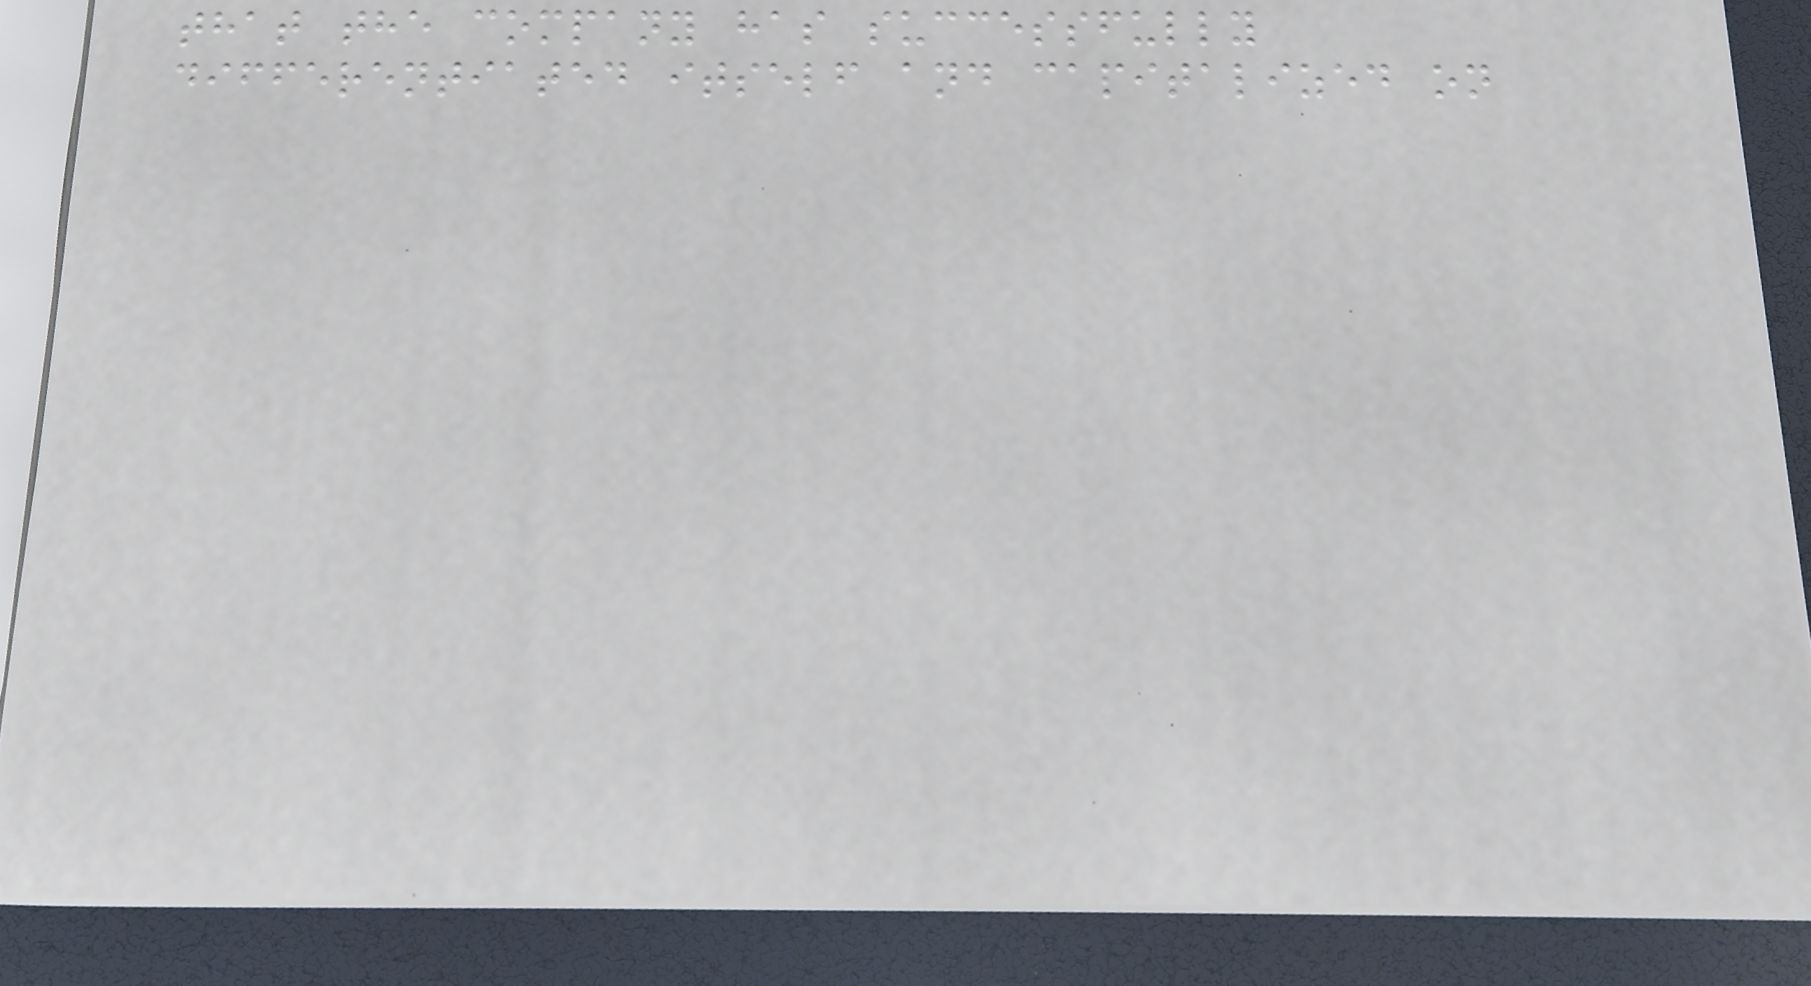that the company has successfully
differentiated itself and capitalized on
